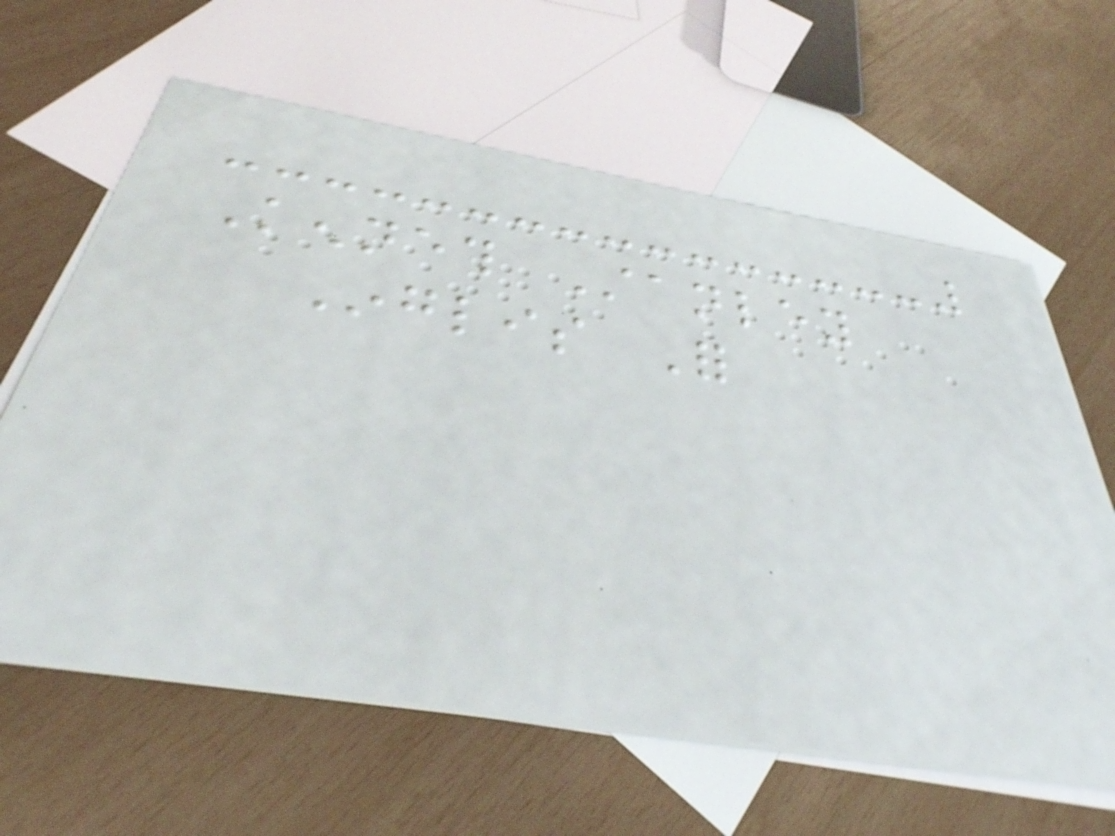Kenneth Stanley
Inglis For
